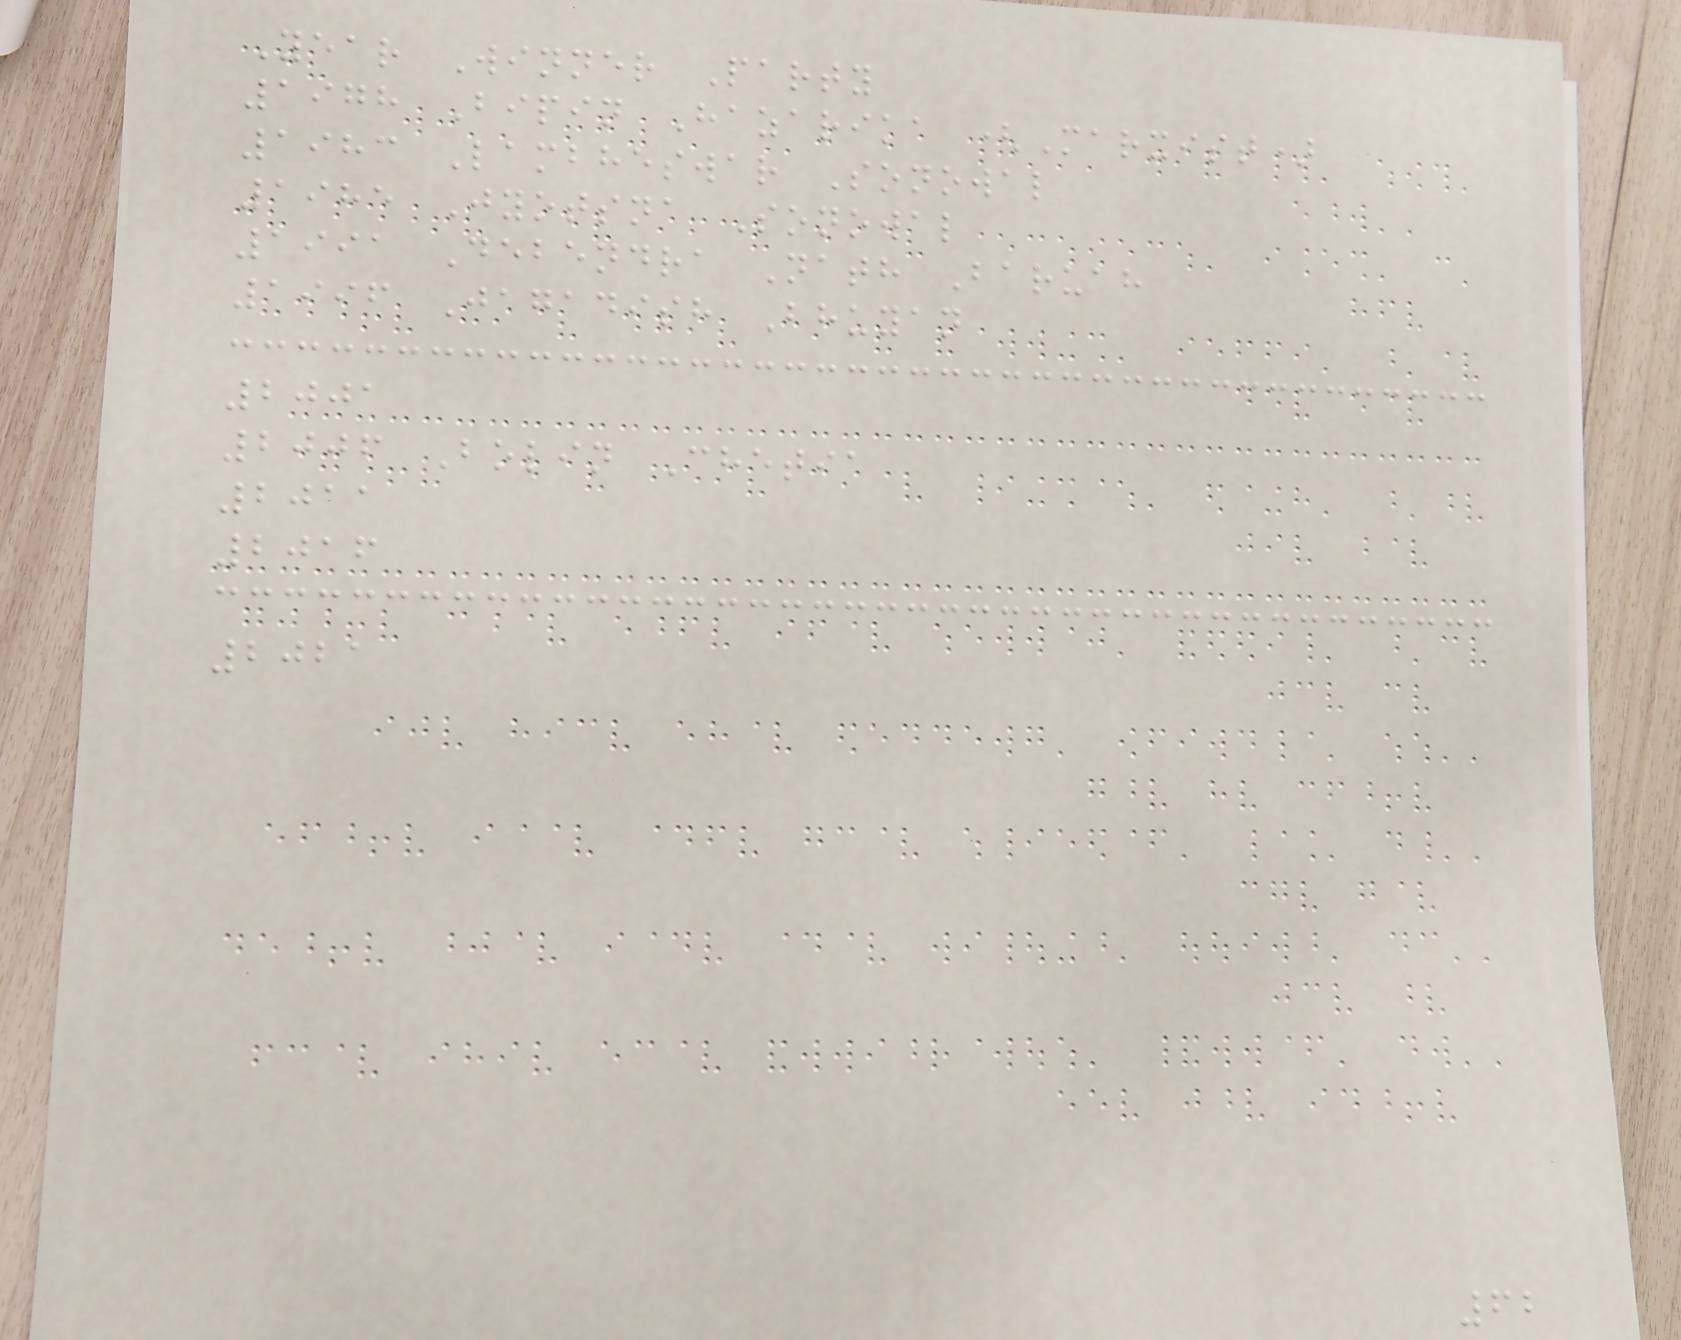Year Winner Party
1978 Bipin Hazarika (Marxist)
1983 Lambheswar Sonowal
1985 Jyotsna Sonowal
1991 Debendra Nath Baruah
1996 Jagadish Bhuyan
2001
2006 Bolin Chetia
2011
2016
2021
62
